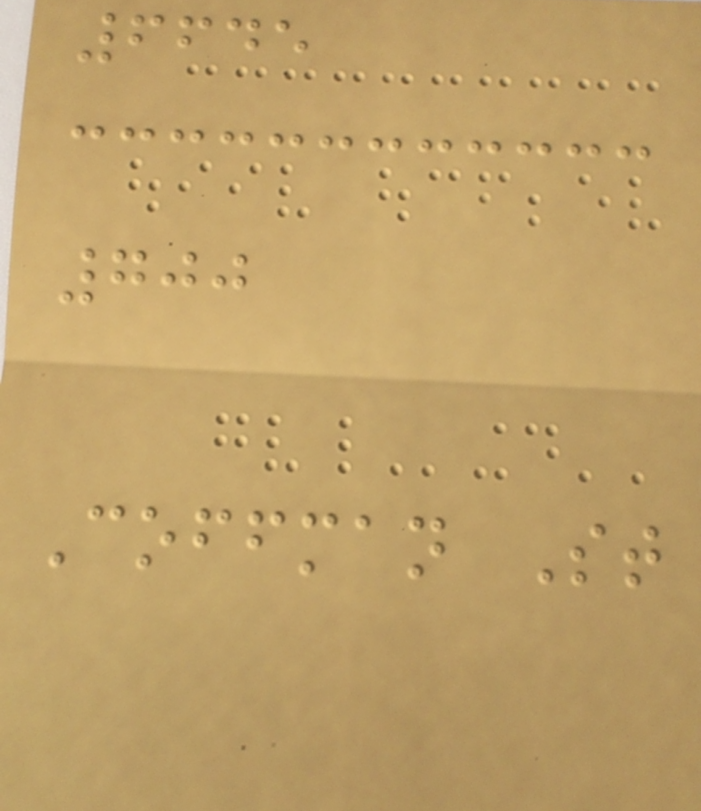6645
700
Coffman St
